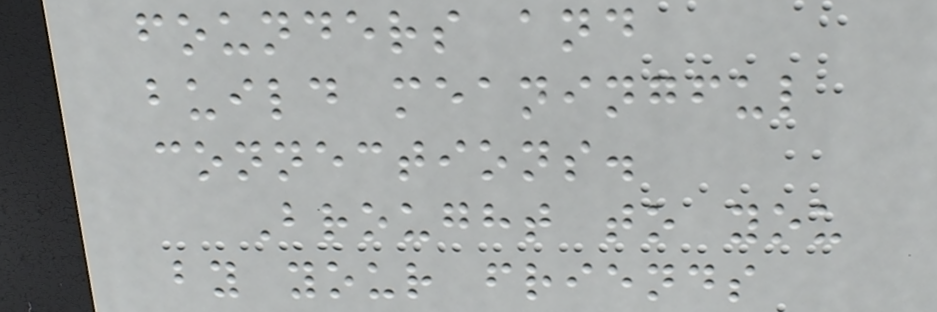founders and
build meaningful
connections.
Brought to you
by your friends
